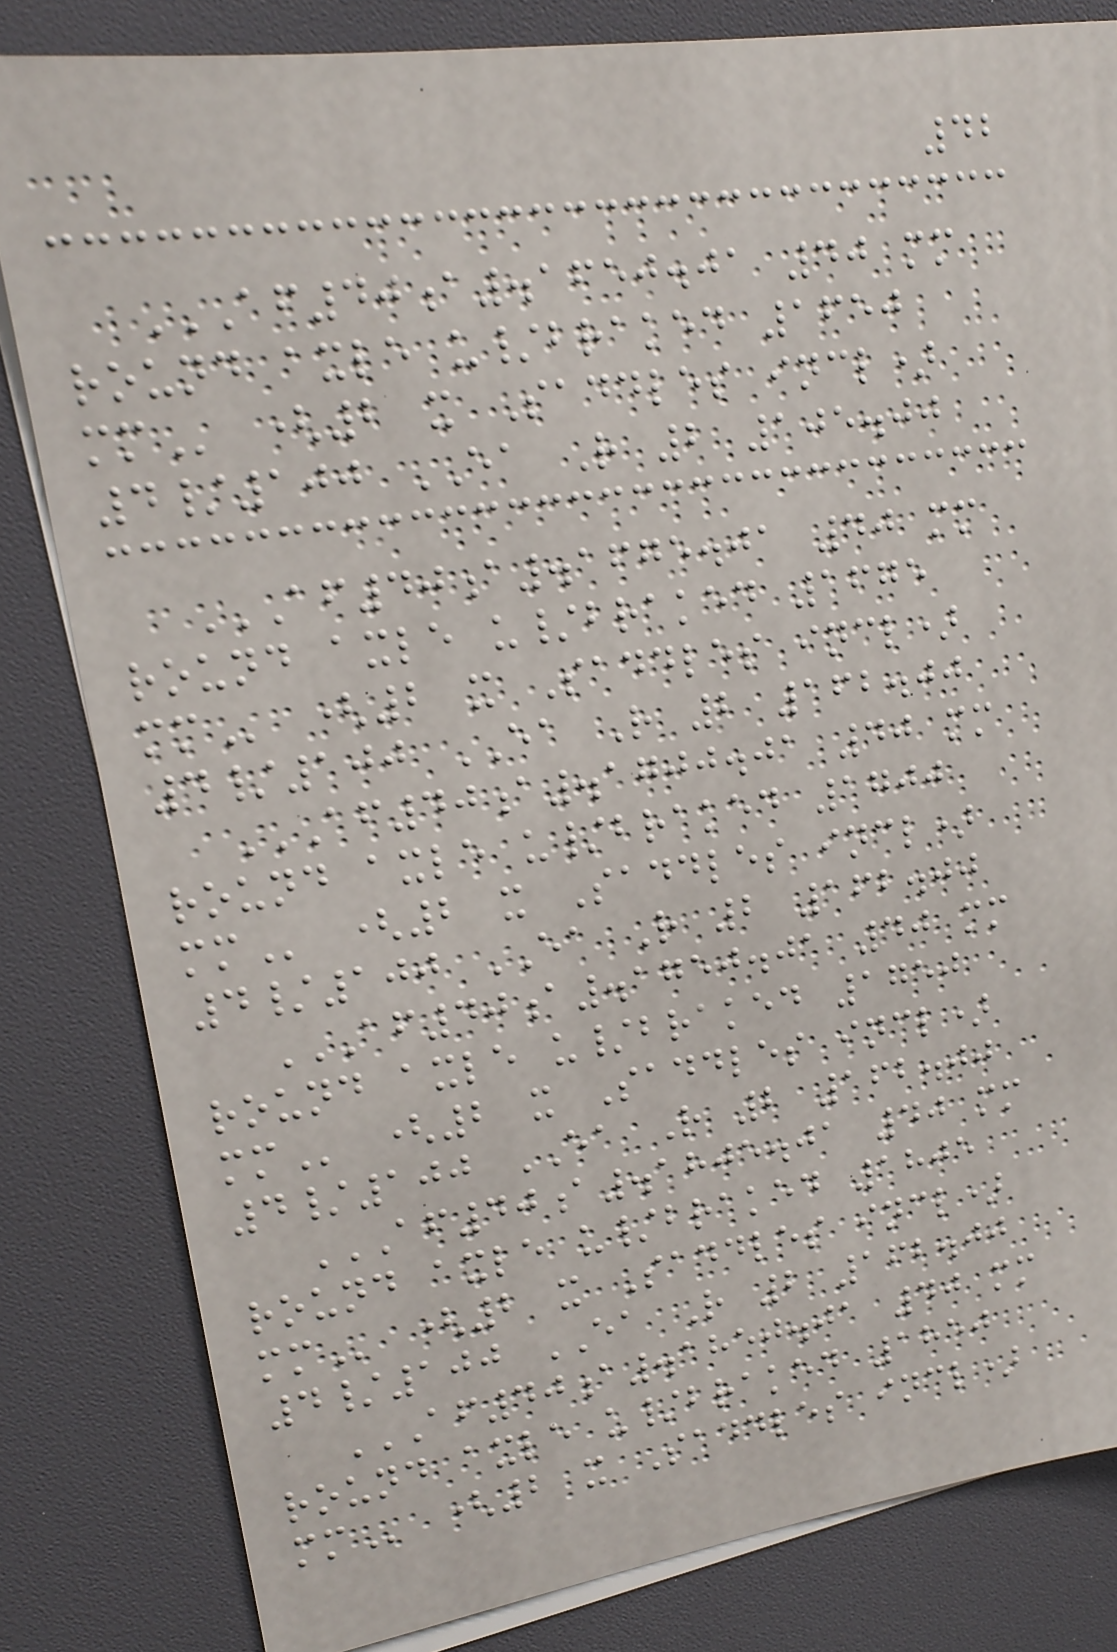42
AF40A.1650.01 40 MM
ROUND AXLE U/BRAKED 1650
MM (2 x Saddles incl)
4/100 EA R 2 105.00
AF40A.1675.01 40 MM
ROUND AXLE U/BRAKED 1675
MM (2 x Saddles incl)
4/100 EA R 2 162.00
AF40A.1700.01 40 MM
ROUND AXLE U/BRAKED 1700
MM (2 x Saddles incl)
4/100 EA R 2 162.00
AF40A.1750.01 40 MM
ROUND AXLE U/BRAKED 1750
MM (2 x Saddles incl)
4/100 EA R 2 162.00
AF40A.1805.01 40 MM
ROUND AXLE U/BRAKED 1805
MM (2 x Saddles incl)
4/100 EA R 2 162.00
AF40A.1850.01 40 MM
ROUND AXLE U/BRAKED 1850
MM (2 x Saddles incl)
